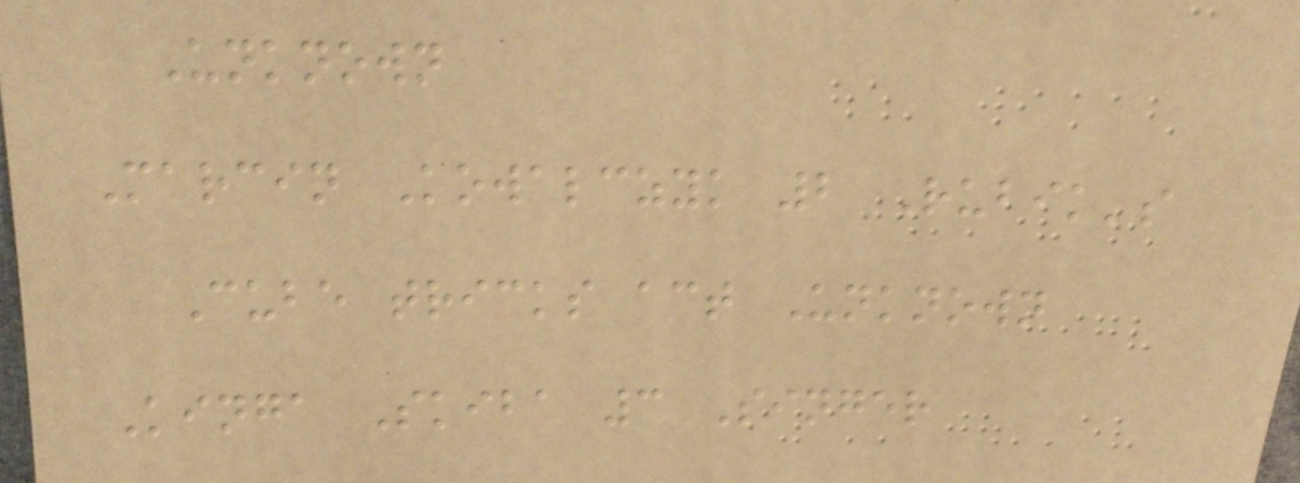Unknown
Marcin Kowalczyk 2 Rubik's
Cube tricks act Unknown
Kinga Skiba 3 Singer
